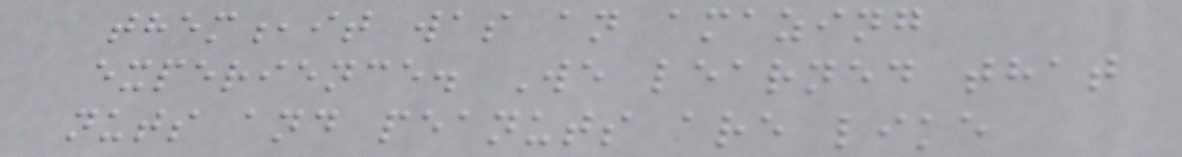them,it was an amazing
experience. We learned that
nuts and peanuts are like
